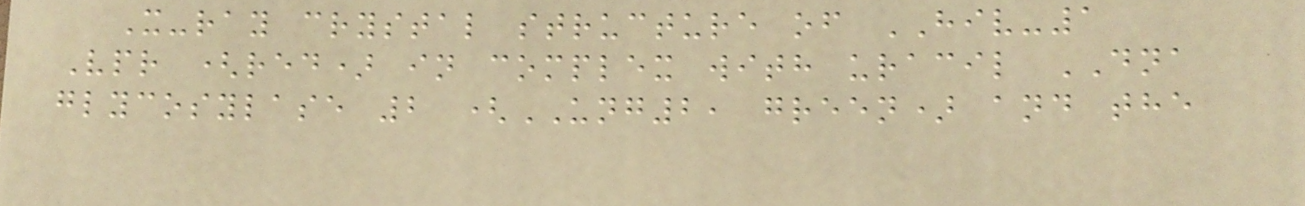X-ray crystal structure of HIV-1
Vpr (red) in complex with uracil DNA
glycosylase 2 (UNG2, green) and the
